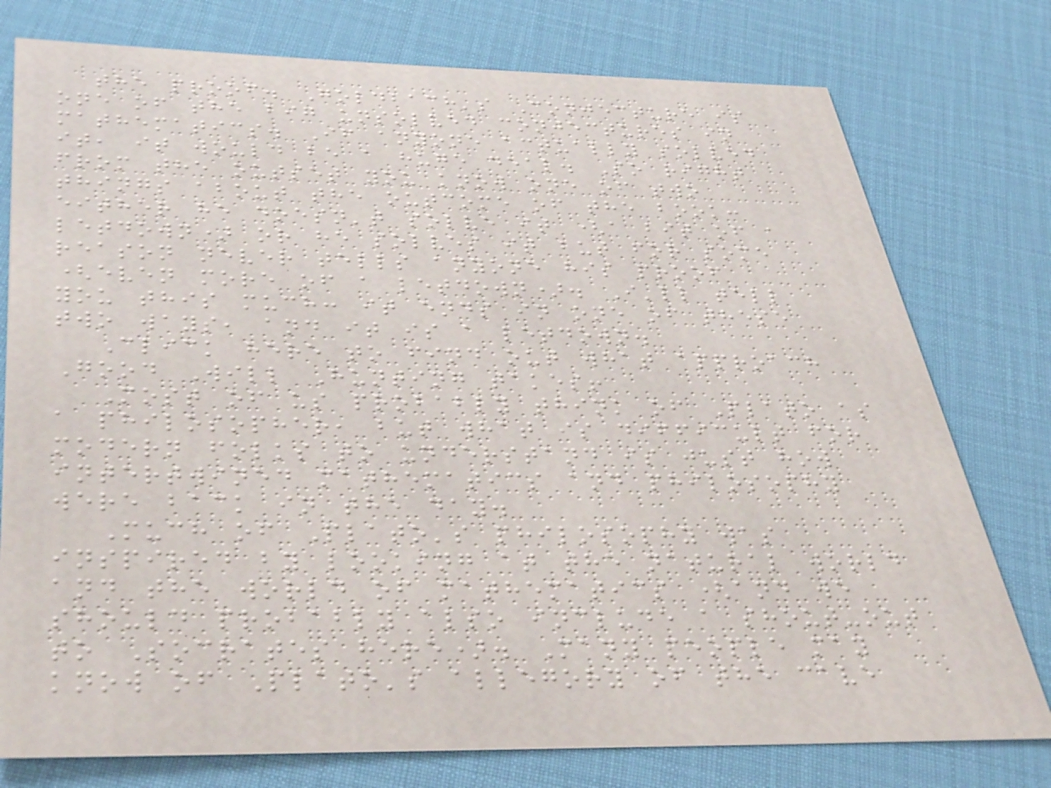the proof. Goldbach's Conjecture is
one of the big unsolved conjectures in
mathematics. If anyone actually solved
it, it would be a huge deal. So right
from the outset you know one of two
things about the outcome of the book:
either he doesn't solve it (a bit of a
letdown) or he solves it but for some
reason never tells anyone his proof
(even more of a letdown). I'll tell
you this much: it ends in one of these
two ways, and it is a letdown.
Click here to find out what approach
Good Will Hunting takes!
Most of us probably think of Plato as
a philosopher, but what is difficult for
modern folks to understand is just how
intertwined mathematics and philosophy
were back in the day.
Much of Plato's philosophy was
inspired by looking at the natural world
and the world of mathematics (and we
should probably also include a shout-out
to Socrates here). Many people may
know of Plato's allegory of the cave
